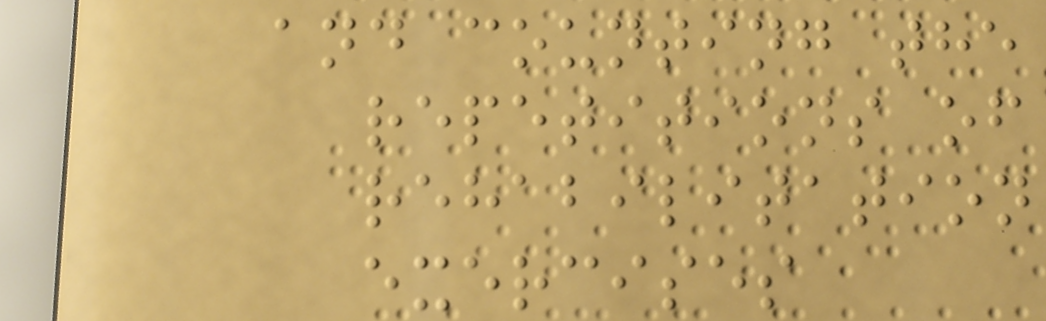and counting the
repetitions of
rehabilitation
exercises
